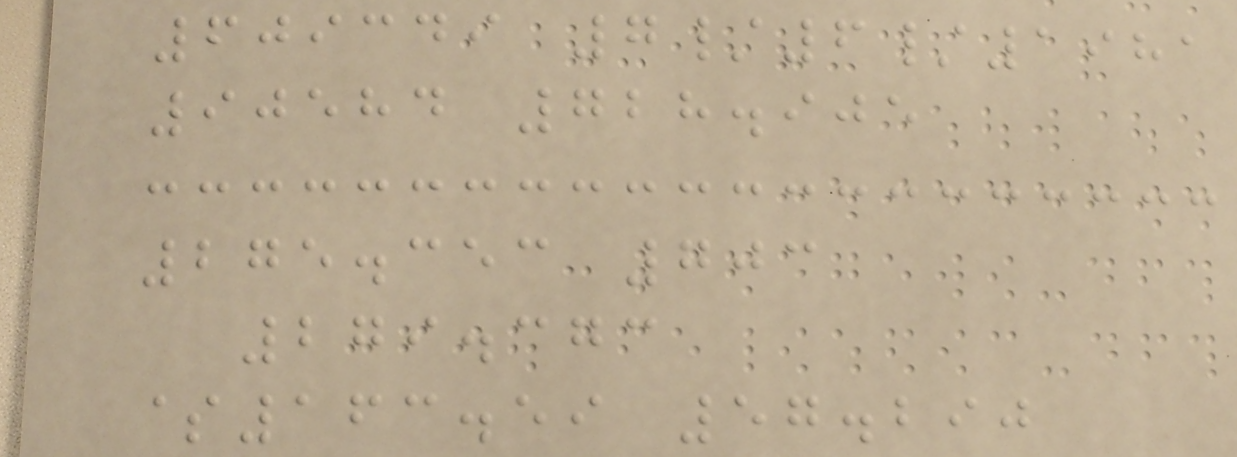609349 7/6/1981
90584 728.905
275.353 703
279.373
$163.59 57.290
